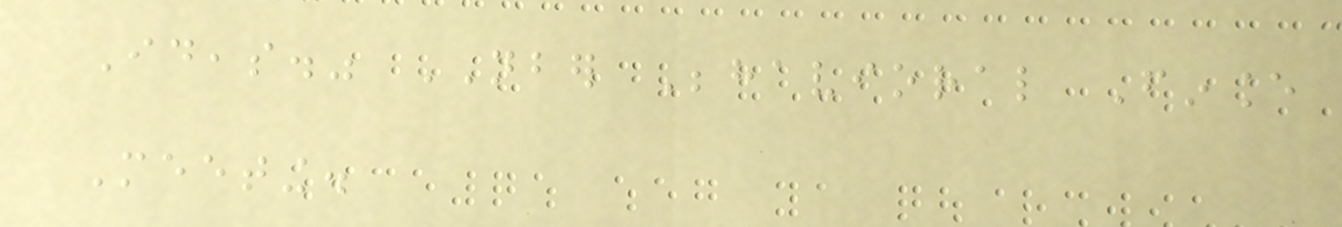Ideas." NBER Behavioral Finance
Meeting.
